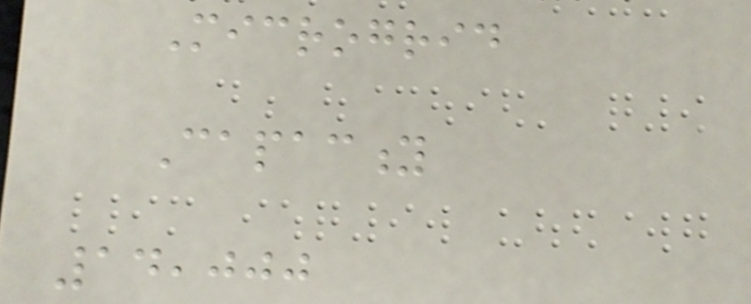Microgrid
Capacity
14,000
